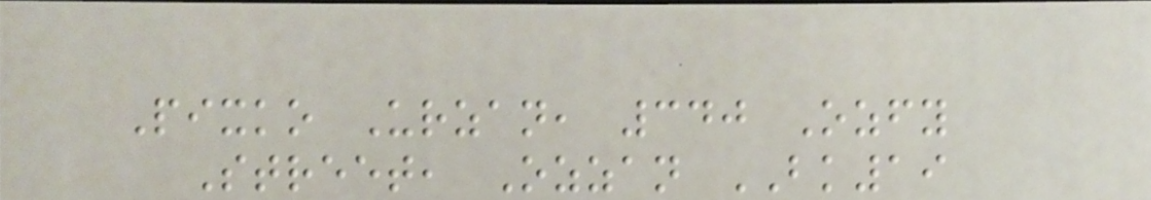Pixko Urzan, 340 Ozfy
Street, Ozzan BK19
